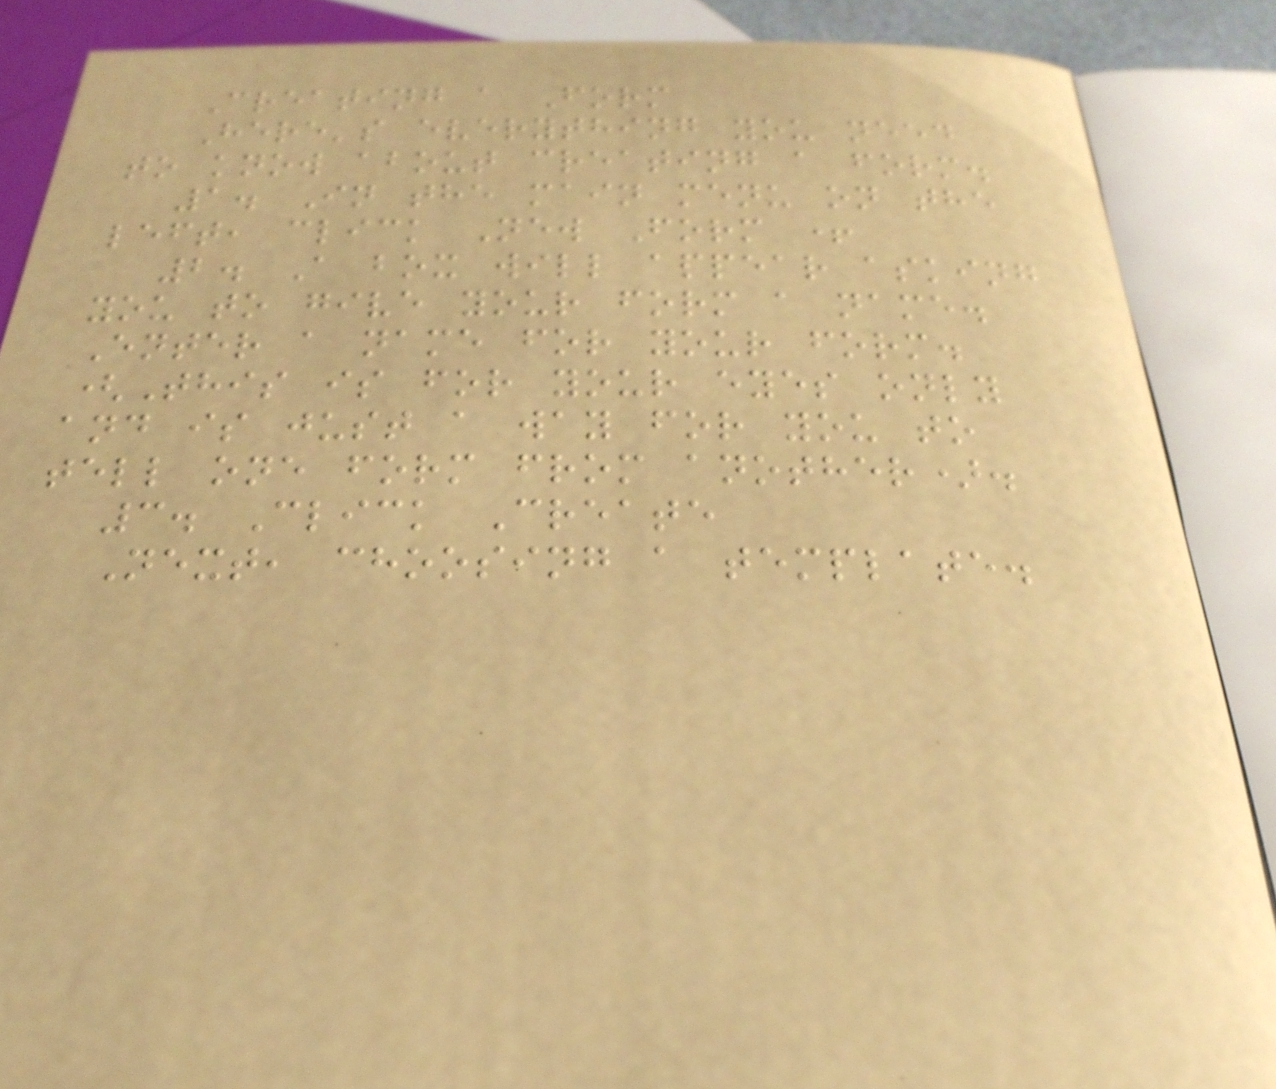Creating a Form
Here's everything you need
to know about creating a form.
1. In the main menu on the
left, click New Form +
2. A box will appear asking
you to give your form a name.
Enter a name for your form.
(This is for your eyes only
and is just a way for you to
tell one form from another).
3. Click Create
Next, choosing a template.
